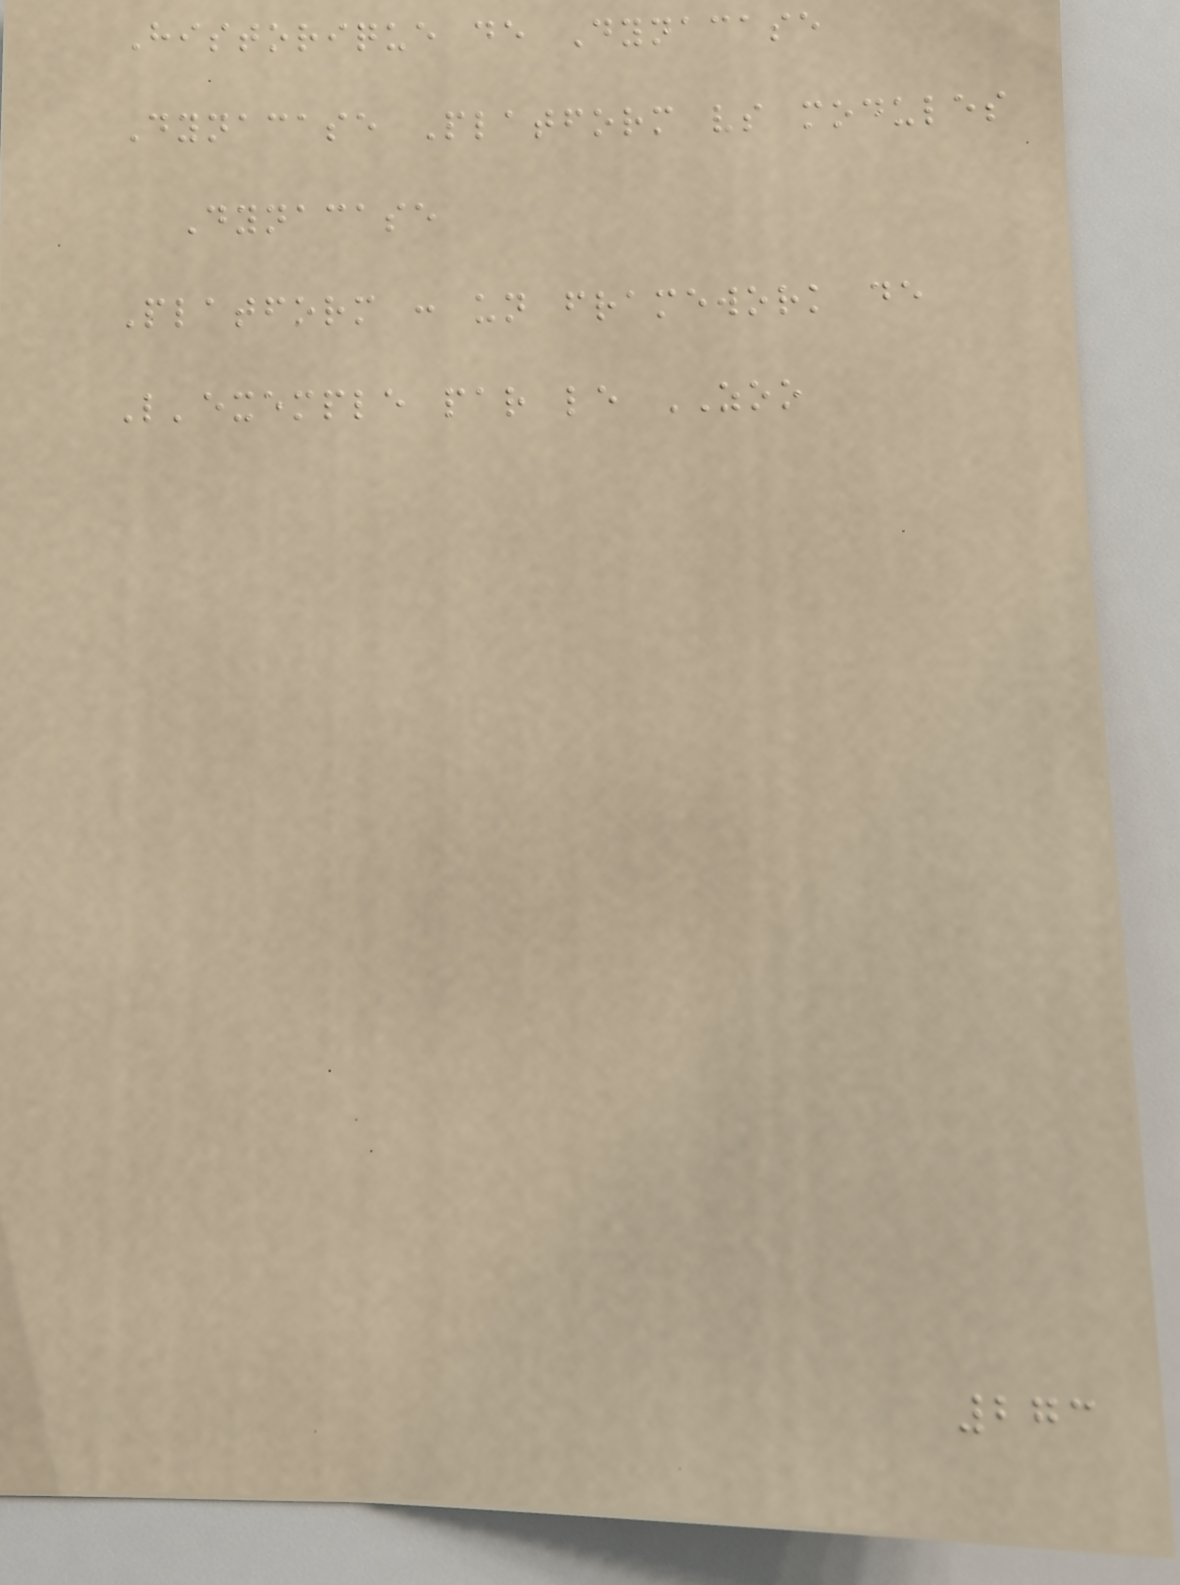Historique de Dynacase
Dynacase Platform vs modules
Dynacase
Platform : un framework de
L'exemple par le ZOO
273
